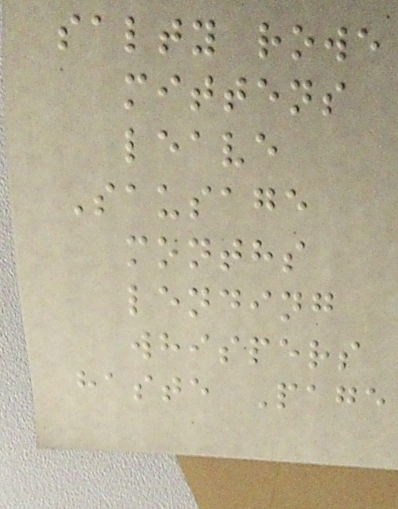salty rowe
mittens
leave
Sausage
months
lending
whispers
haste Page
